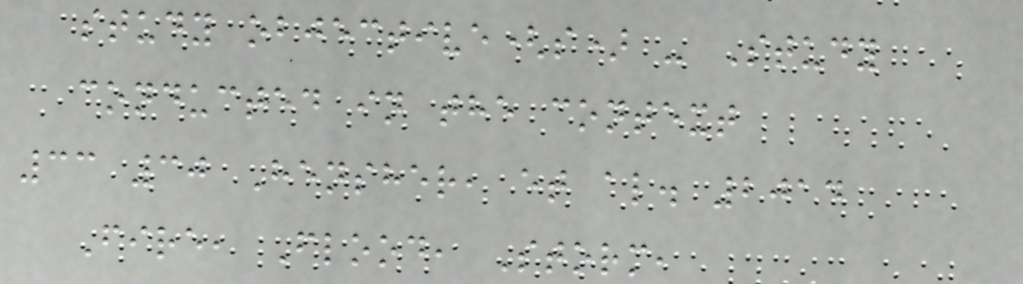study objective(s) - Study
conducted in the context
33 30 Hensher, et al. 2014
Fire, Flood, Storm,
